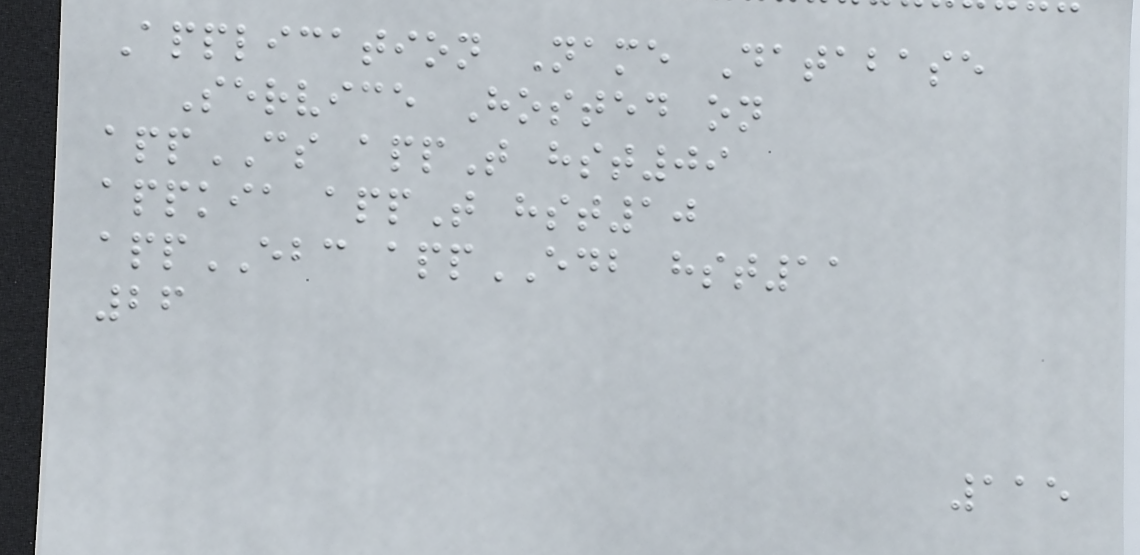Application Name Database
Service Hosted on
appCS appT hst09
appkia appT hst10
appEBC appEDB hst11
26
115
